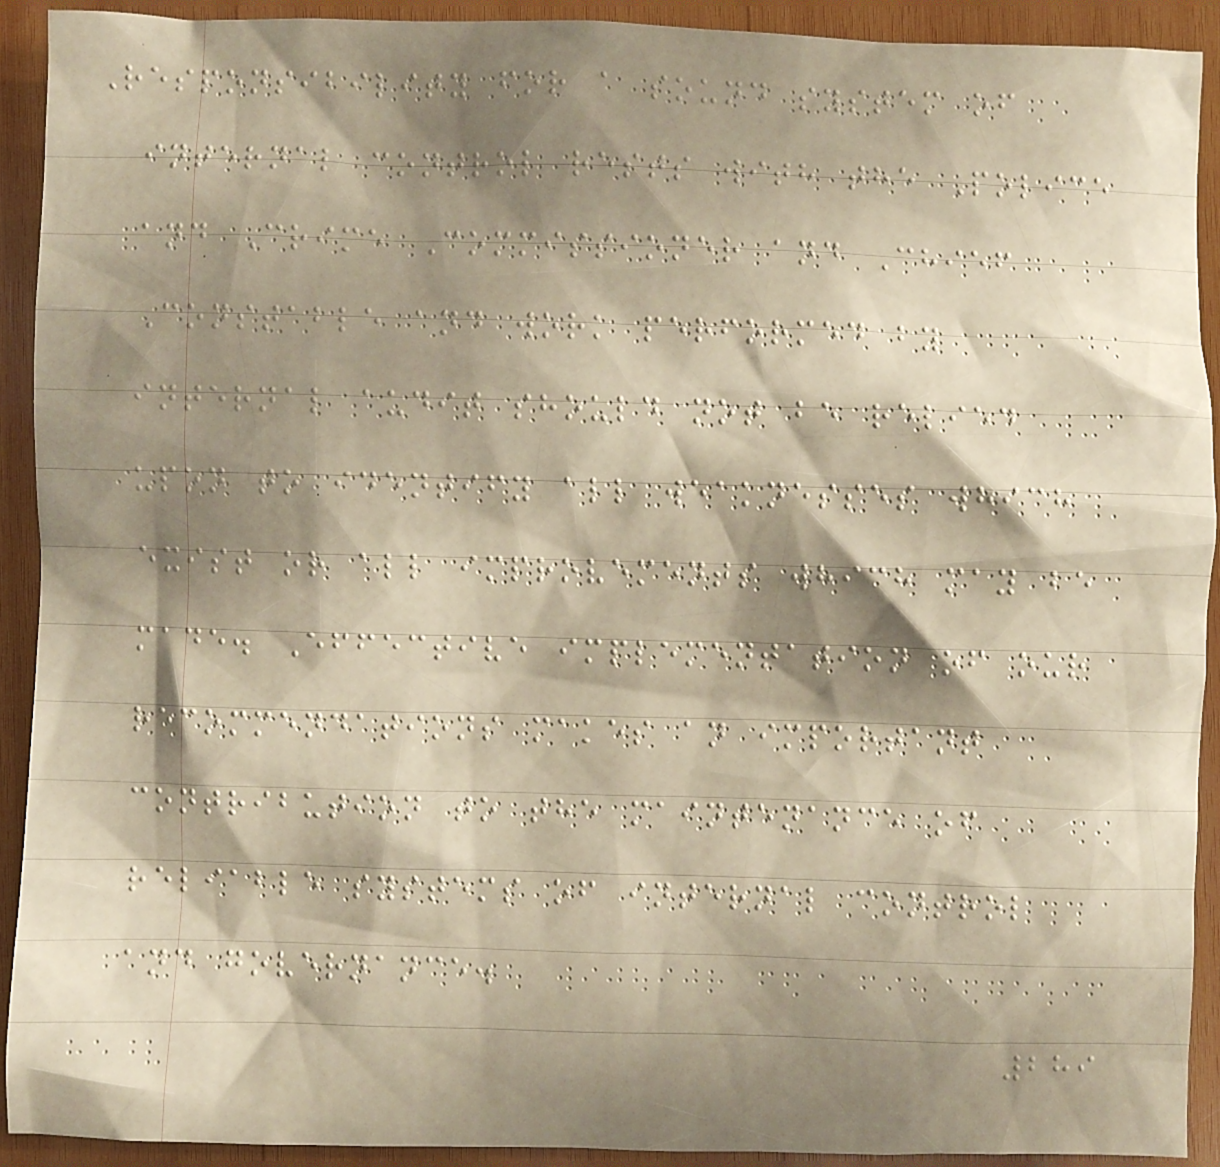Responsibility for a sound system of
internal control rests with the Police
and Crime Commissioner and Chief
Constable and work performed by
internal audit should not be relied
upon to identify all weaknesses which
exist or all improvements which may be
made. Effective implementation of our
recommendations makes an important
contribution to the maintenance of
reliable systems of internal control
and governance.
289
